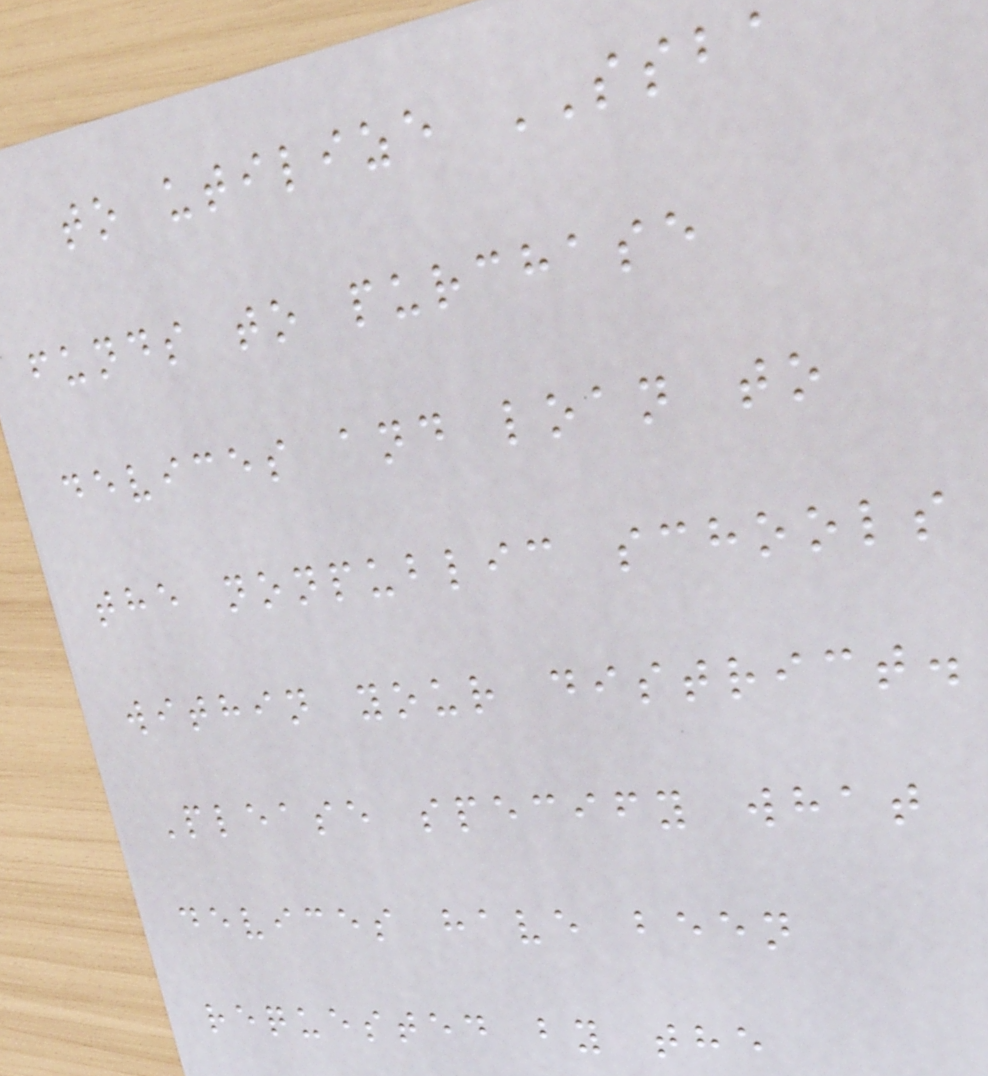to utilize SSBA
funds to purchase
devices and loan to
the nonpublic schools
within your district.
Please specify what
devices have been
requested by the
